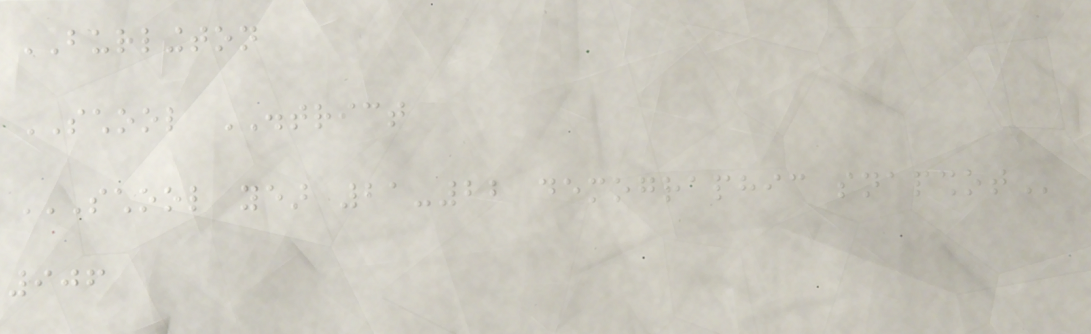BURLINGTON
SCHOOL DISTRICT
SCHOOL YEAR 21-22 DEMOGRAPHIC SNAPSHOT
906
